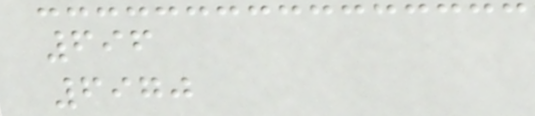696
6970
